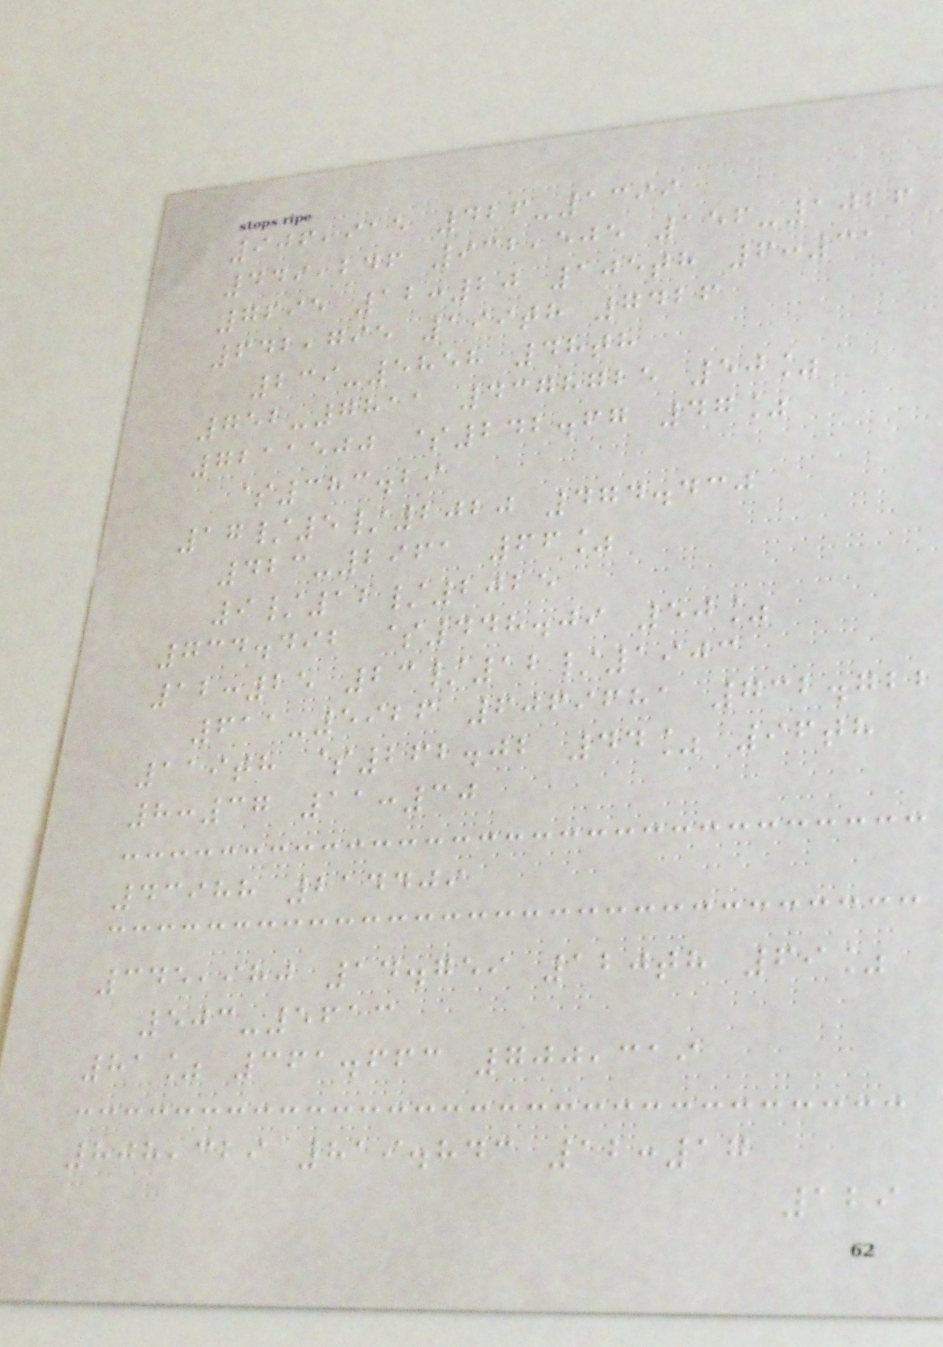906,915 426-1399
449,246 932,505 156-1026
7695 12:20 105th 6:31
642,795 199th 7426
239-5858 48th
752-7811 4378725 50%
7211500 $242.67 47%
$383.29
17/5/2020 474.430
423-2961 66%
9/12/2025
734.492 $448.09 50%
12:25 23/12/1903
611-5926 6069681 732.722
119th $262.02 44% 96th
8:37 11:30
43988 214409
345,980 14.759 120th 69%
503-5613
81% 361.663 700,319
808,329 819.843 12:17
129
